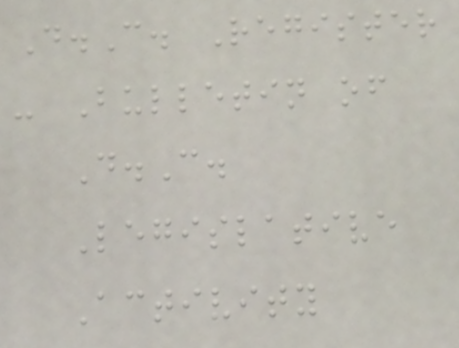D.C. Register
- Bulletin of
D.C.
Legislative
Activity
